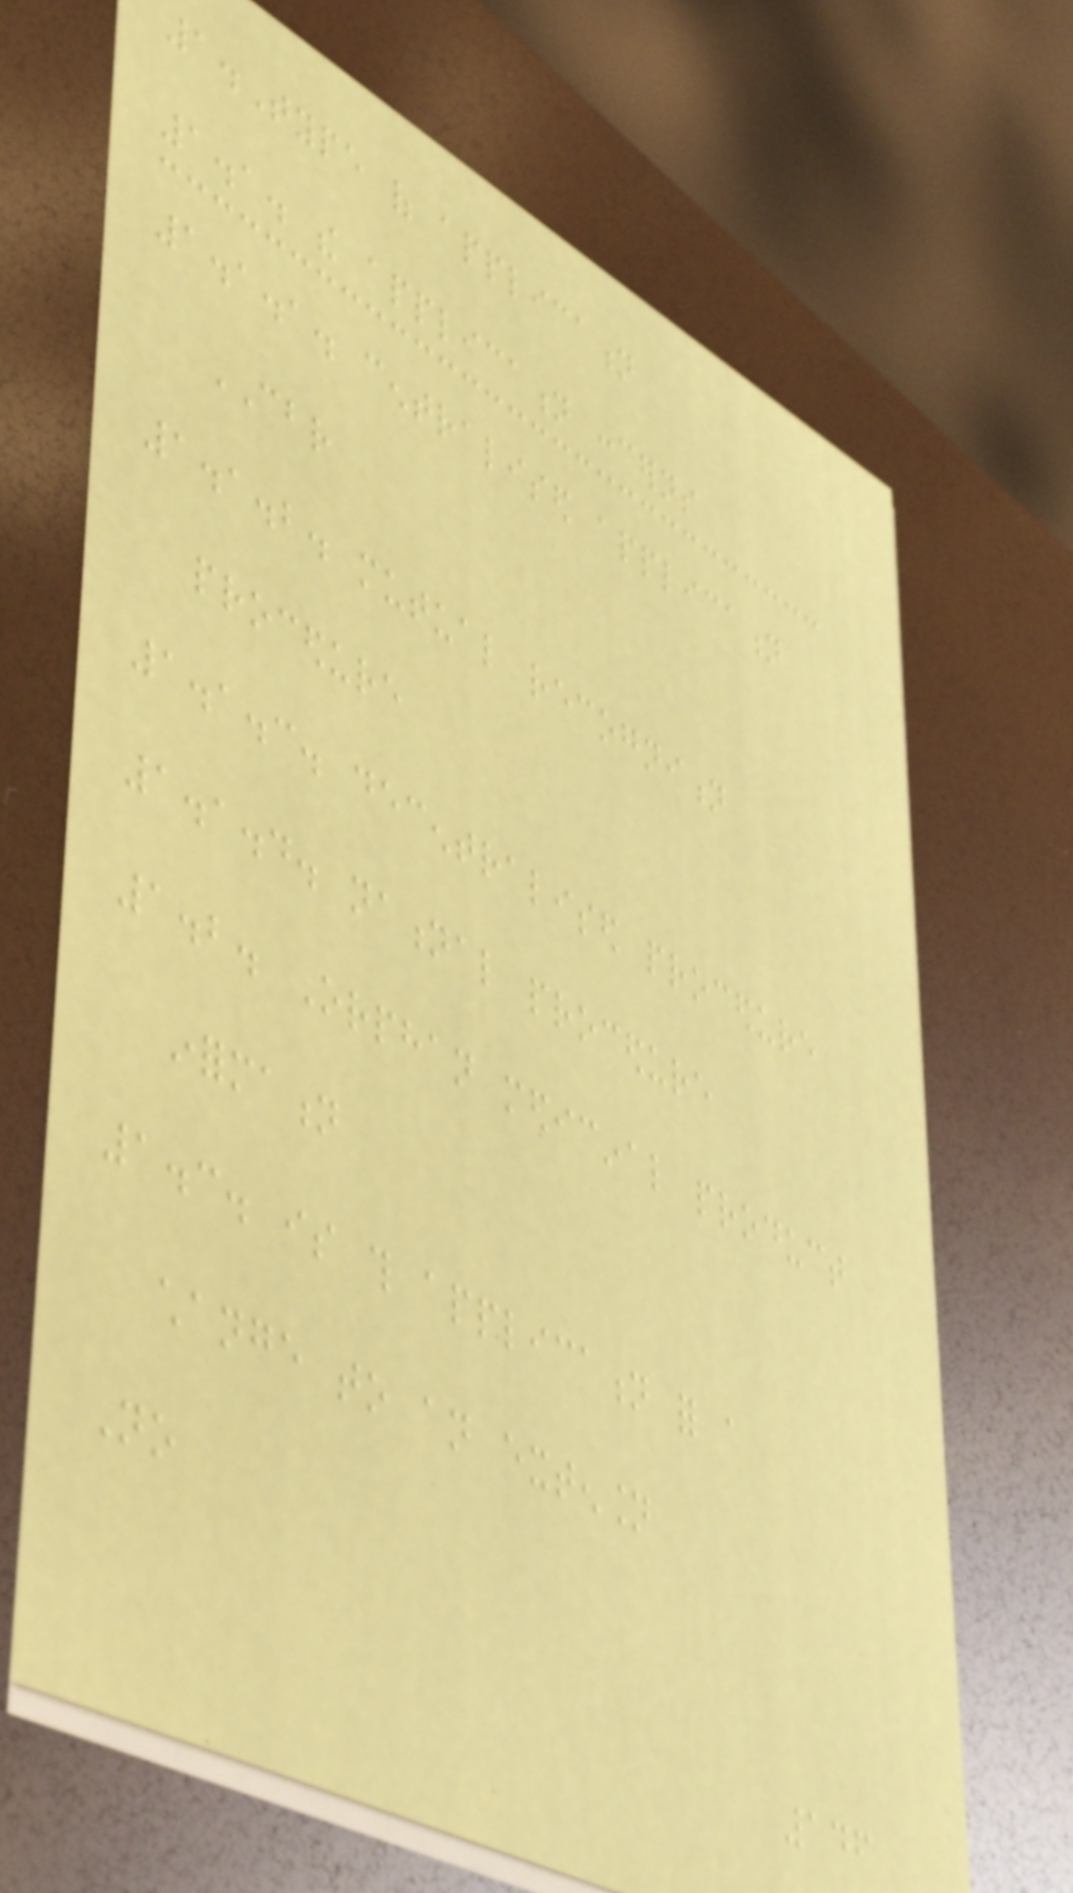1.Type of application
1.1. the application concerns
1.1.1. centralised application
CBR
1.1.2. mutual recognition
procedure
1.1.3. decentralised procedure
1.1.4. national procedure
1.2. Orphan medicinal product
information
1.3. is this application for a
change to an extension
No
146
